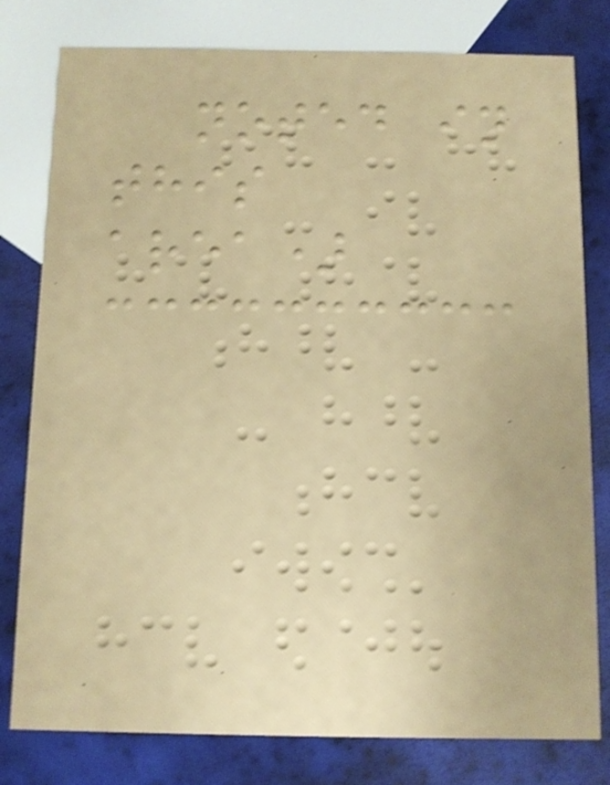noted in
this
area)
